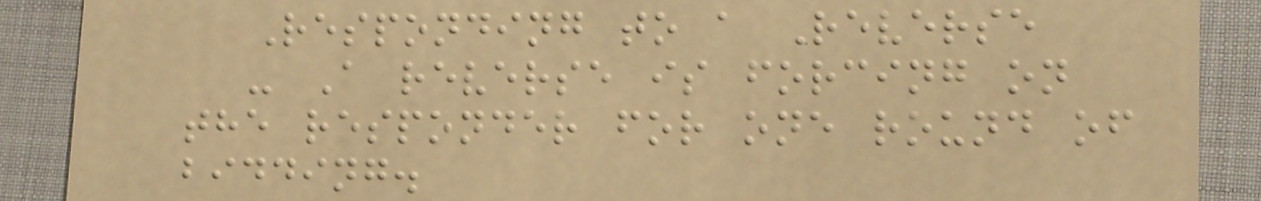Responding to a Reverse
- A reverse is forcing on
the responder for one round of
bidding.
